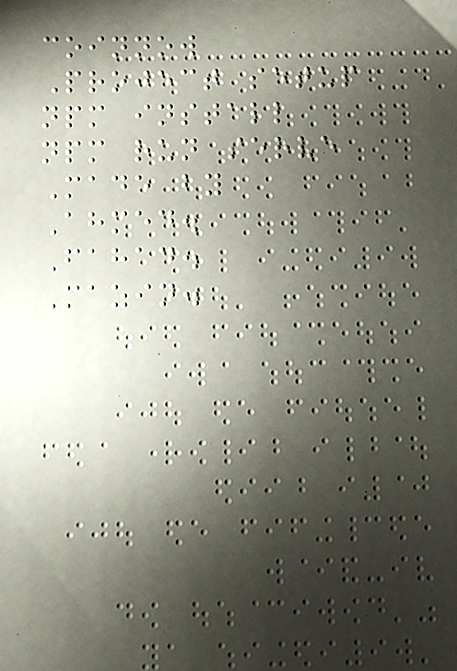coinnow
Project setup
npm install
npm run serve
Made by
Ahmed.
Fahad.
Mazin.
